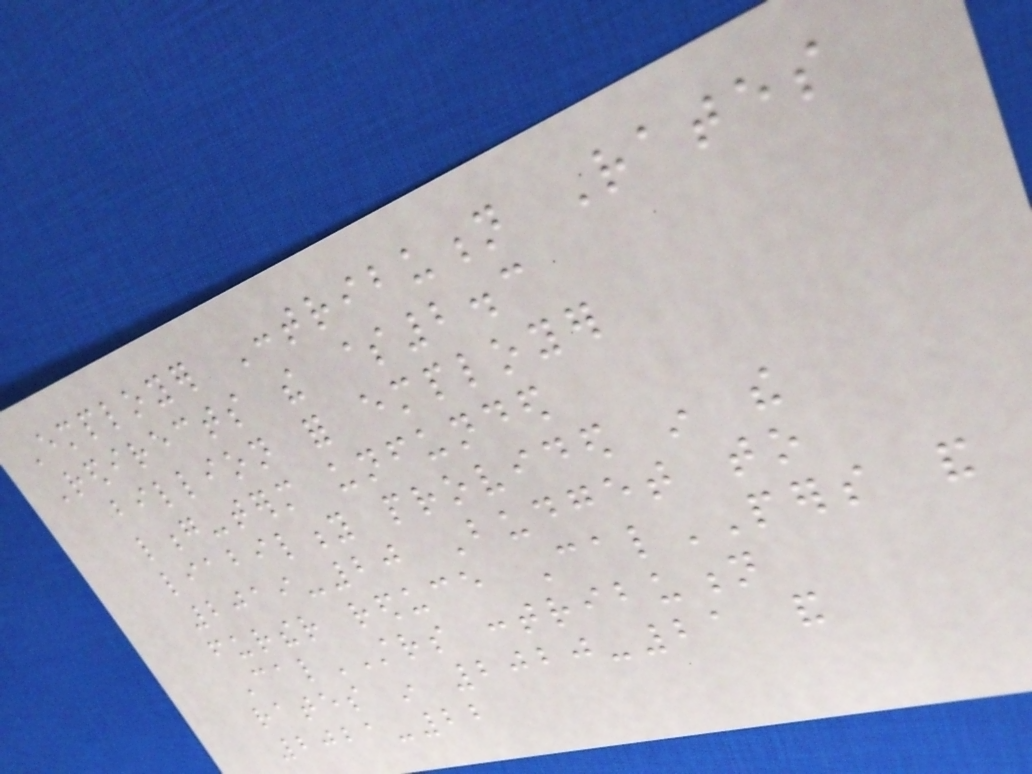Employer Contribution Rates
Redirects the $2.3
billion for employer
long-term unfunded
liability provided in the
2019-20 Budget to
further reduce CalPERS and
CalSTRS contribution
rates in 2020-21 and
2021-22
